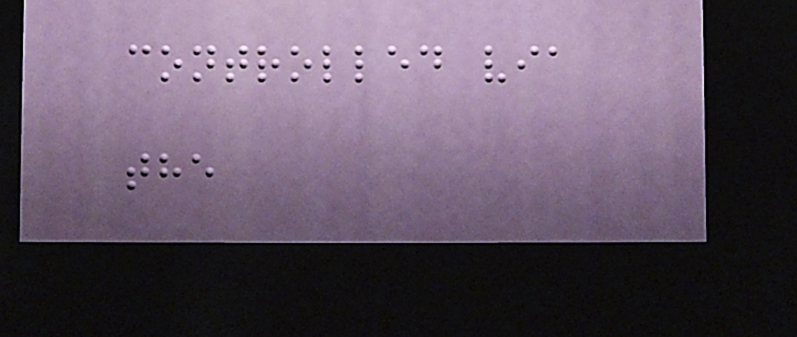controlled via
the
